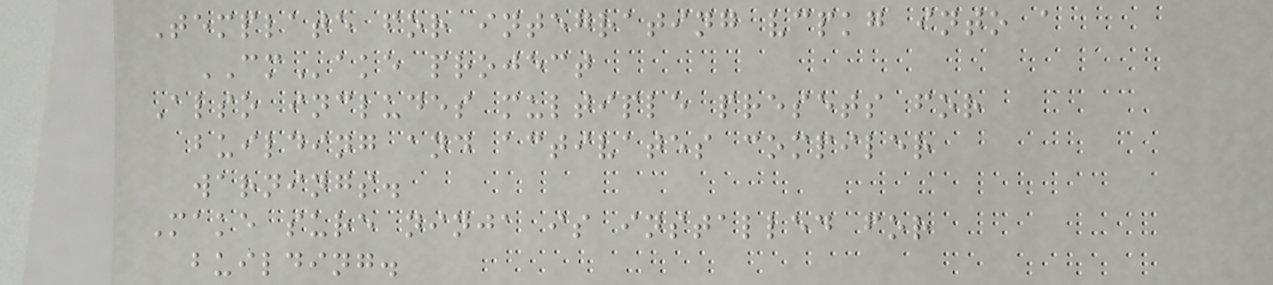Template for integrating vcpkg into a
CMake project
Also includes multiple presets for
building and activates compiler
warnings.
Make sure ninja is installed for
building.
